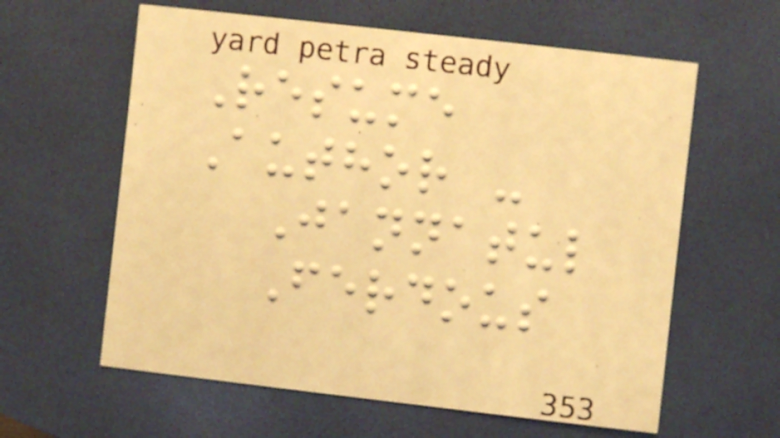Resume
Author -
Jannatul
Ferdous
